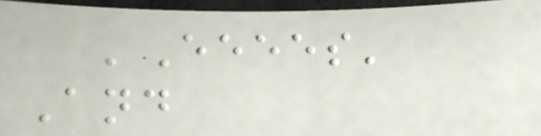'Eeees'
And
